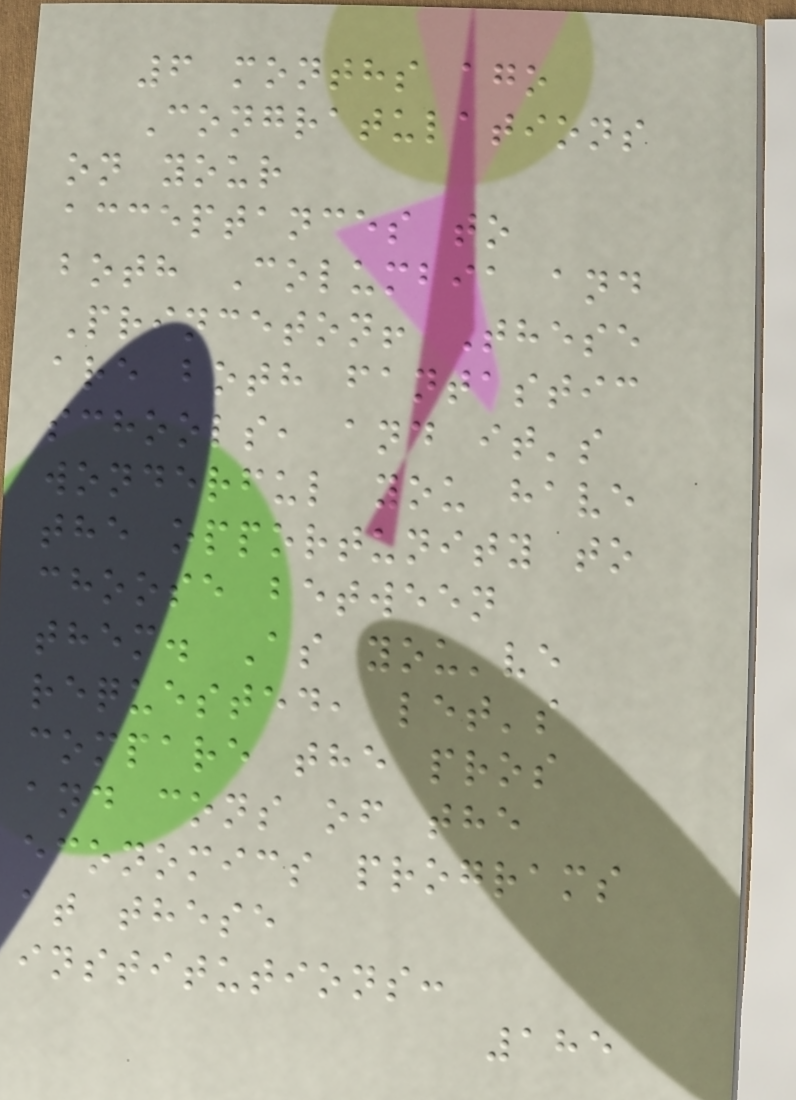6 months ago
Congratulations
on your
acceptances to
both Columbia and
Princeton! These
are both fantastic
schools, and it's
wonderful you have
the opportunity to
choose between
them. As you've
requested, let's
compare the pros
and cons of the
economics programs
at these
institutions:
185
